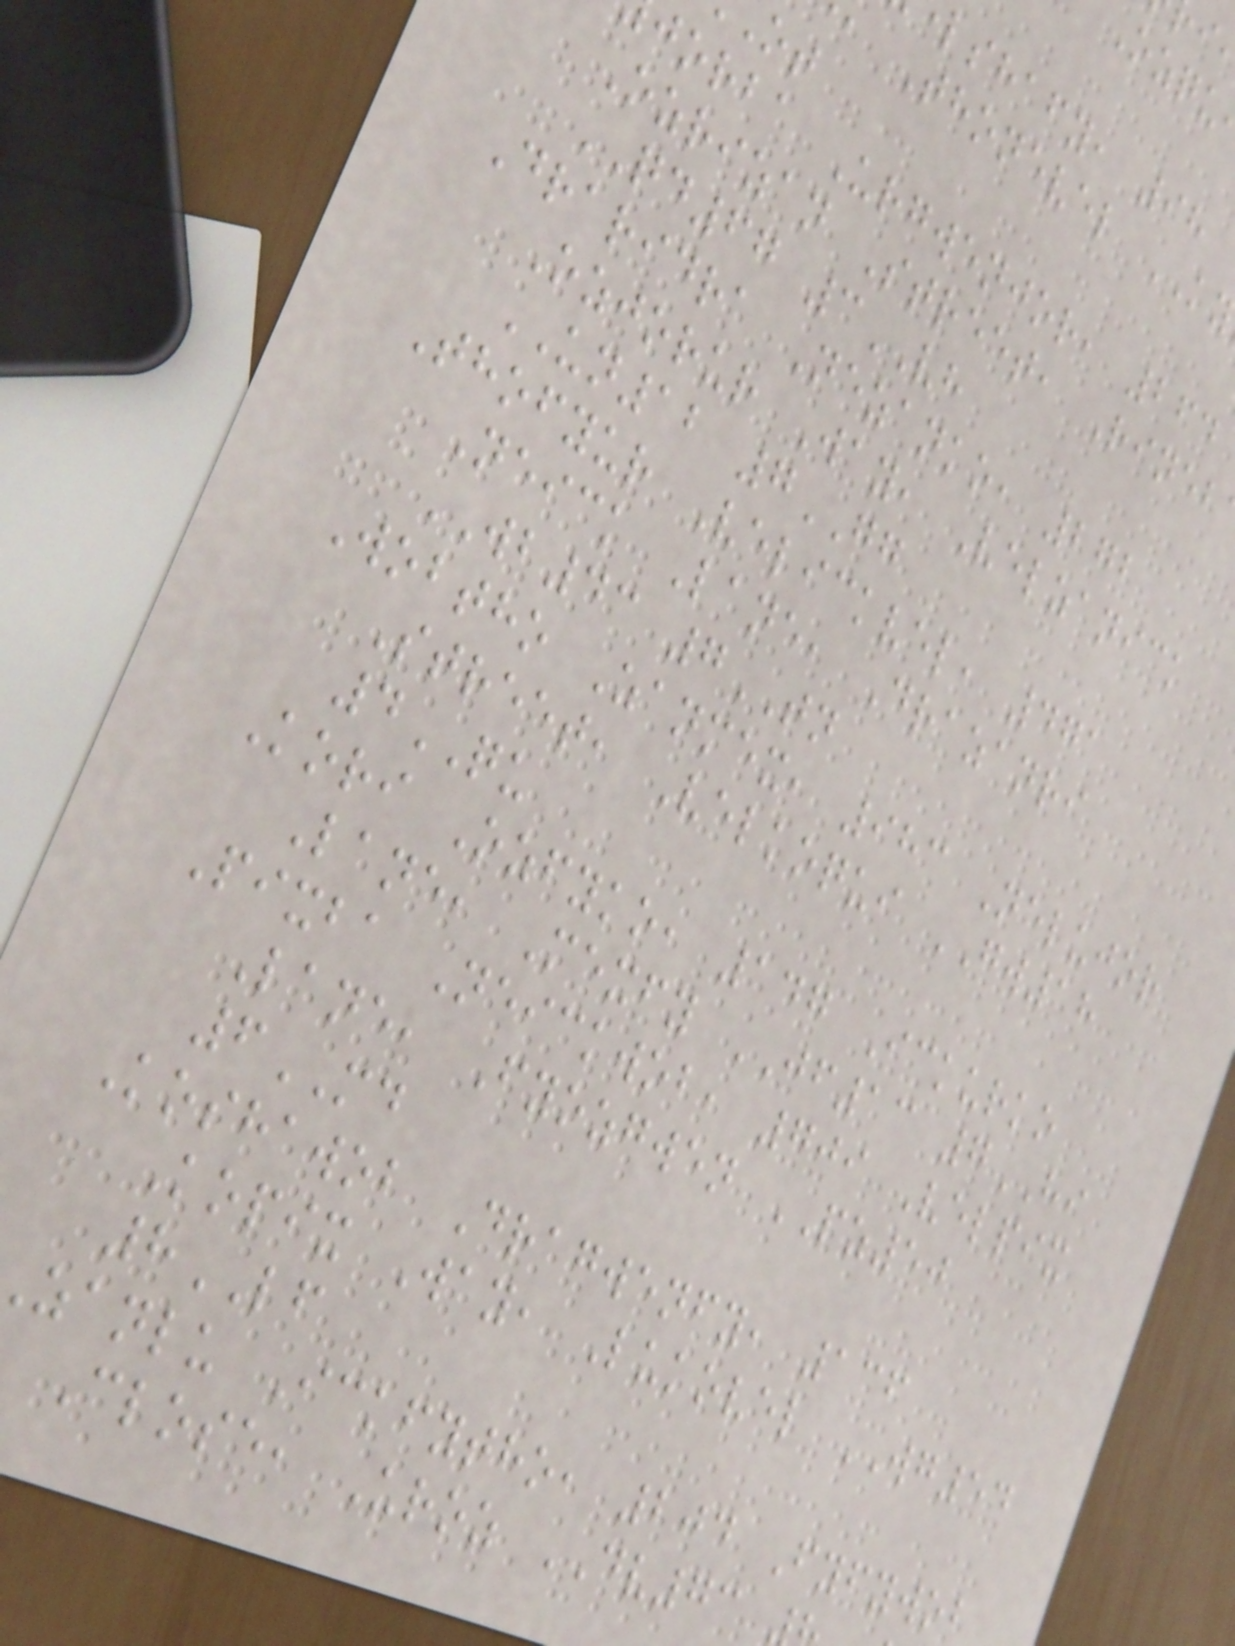lshafy, 98
, Thonevel
jorba Urgwenjor, 264
Ozrizan Street, Rineb
QD67 3VH
Draridra Nezanko, 272
Ozjorur Way, Velzanick
UN12 7GG
Thofyur Velickvel, 471
Neick Lane, Drazanri
WB43 7TN
Wobtho Zanmex, 983 Nelujor
Street, Velkoqui GW18
4QU
Kori Ozfyko, 147 Ickurko
Lane, Mexfy JF13 7HI
Pixba Neickwob, 709 Velpix
Lane, Fyozgwen PZ50
6MD
Koshawob Dragwenfy, 136
Kopix Way, Lukovel WG54
8LF
zanlu Ickfytho, 204 Fyfywob
Close, Uroz DV73
